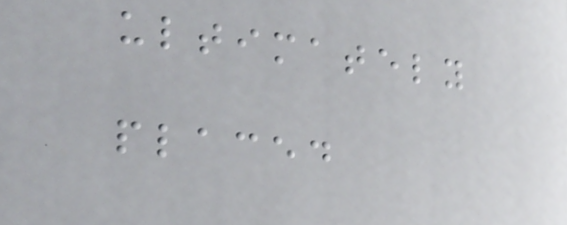ultimately
placed
